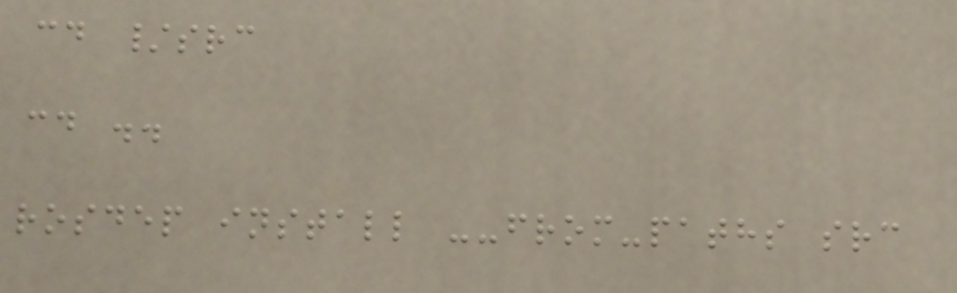cd /src
cd ..
rosdep install --from-paths src
